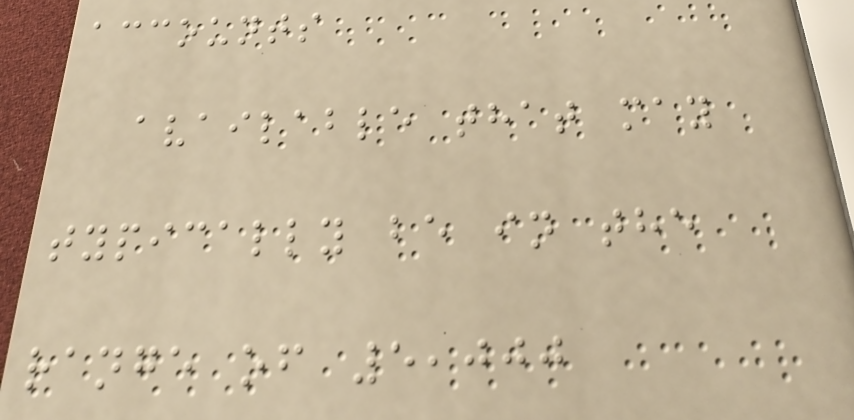accounts
available that may
typically be in the
range of 5,000
